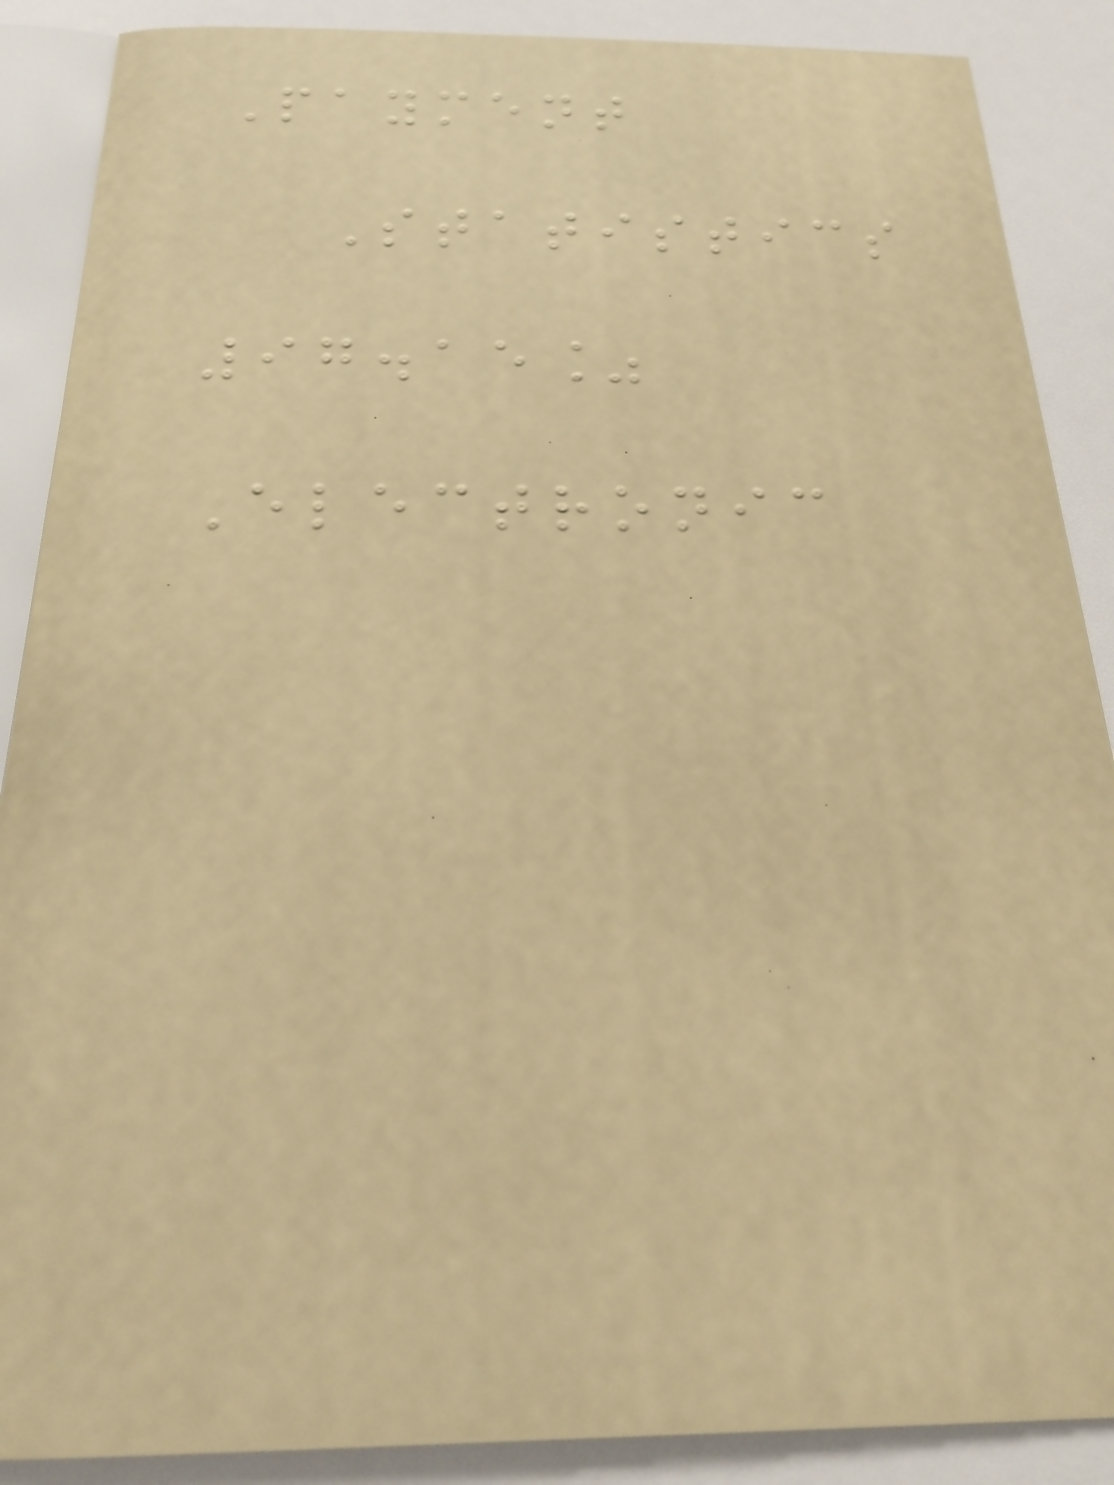Payment
Statistics
97.15%
Electronic
